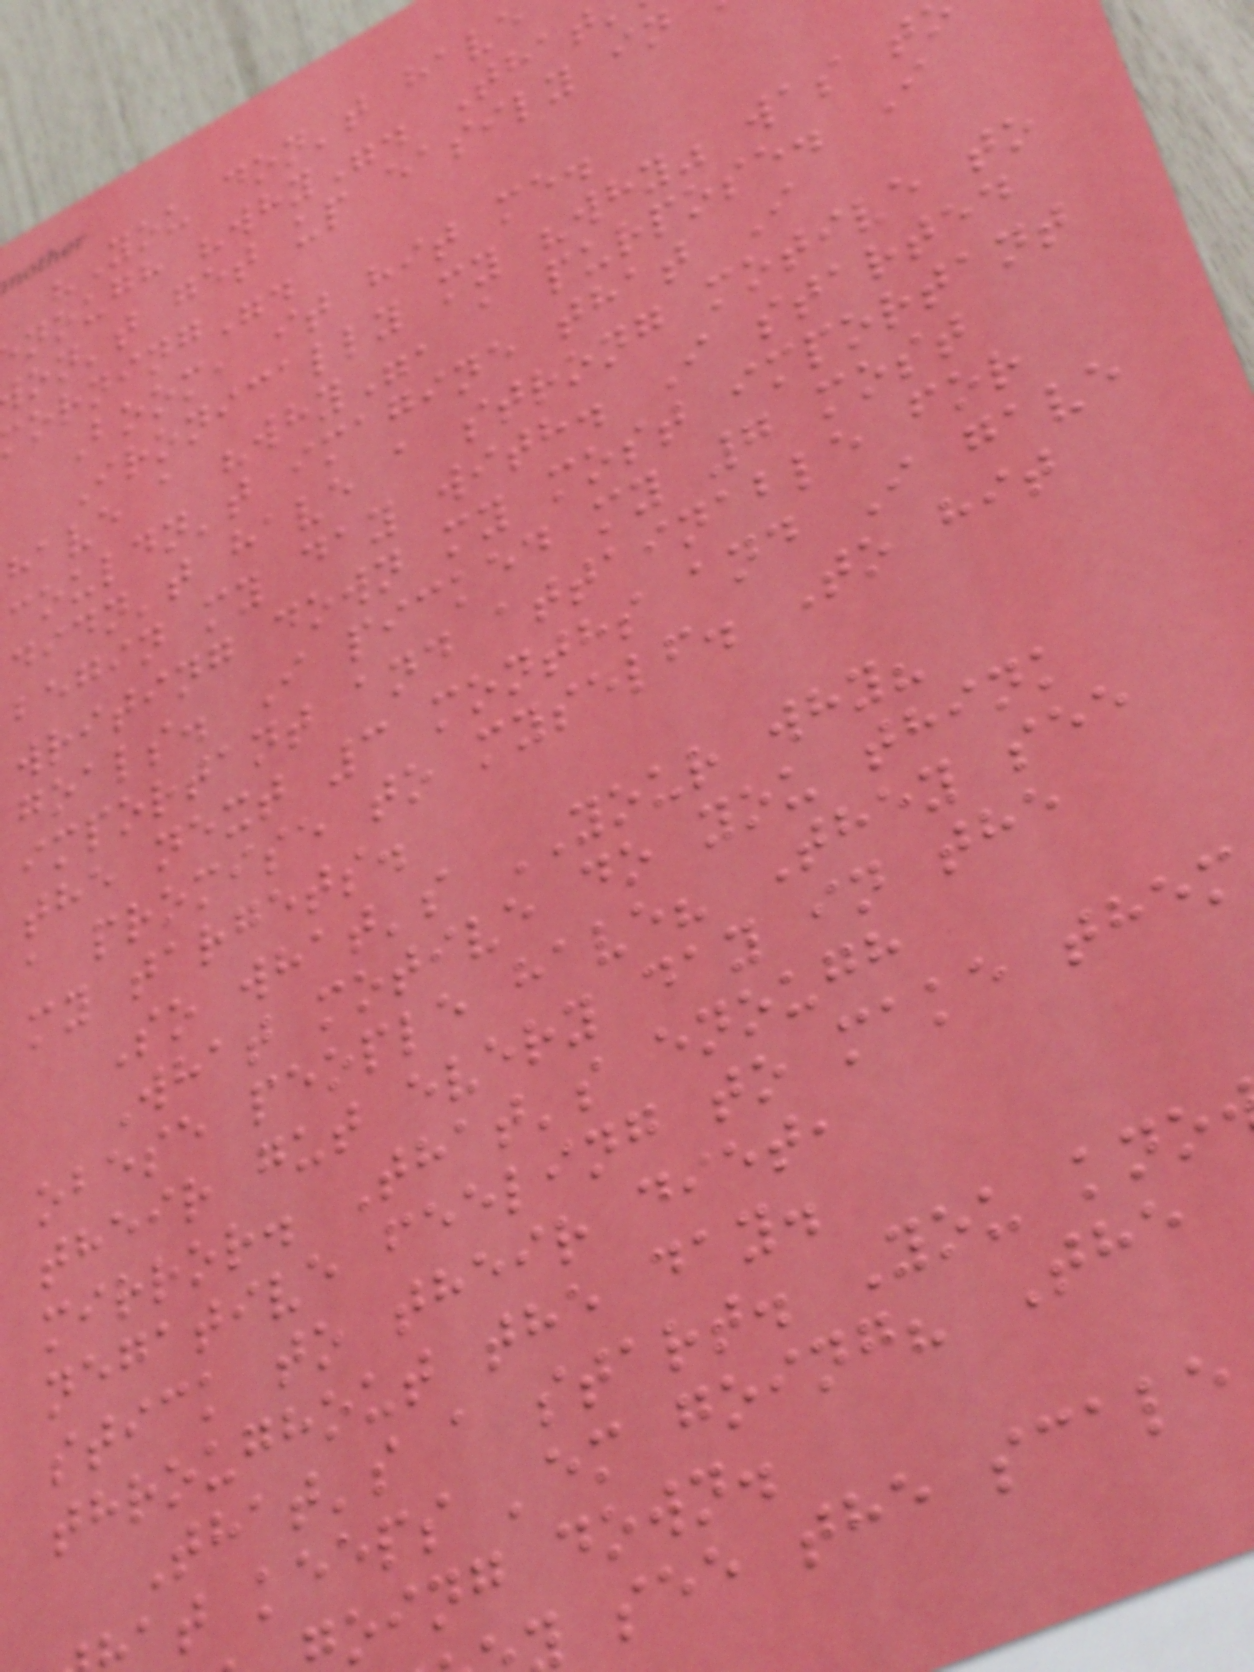"You don't have
nough "why". That
on't get up easily in
orning".
Boom, it hit me.
Ironically my "why" was t
have a "why", a purpose. I
couldn't imagine that I
didn't have a strong motive to
begin my day with. I started
writing down my most important
goals. I picked my 7 most
important and attainable for
the next 3 months and I gave
a promise to myself. To hit
my targets.
So what's YOUR why?
What motive do you think
obese people have? They see
their gut every day in the
mirror. That's enough
negative feeling to make them
stick to their diet,
throughout the day.
That's a start. You kno
at keeps 'em going? The
oing down.
see the scale
